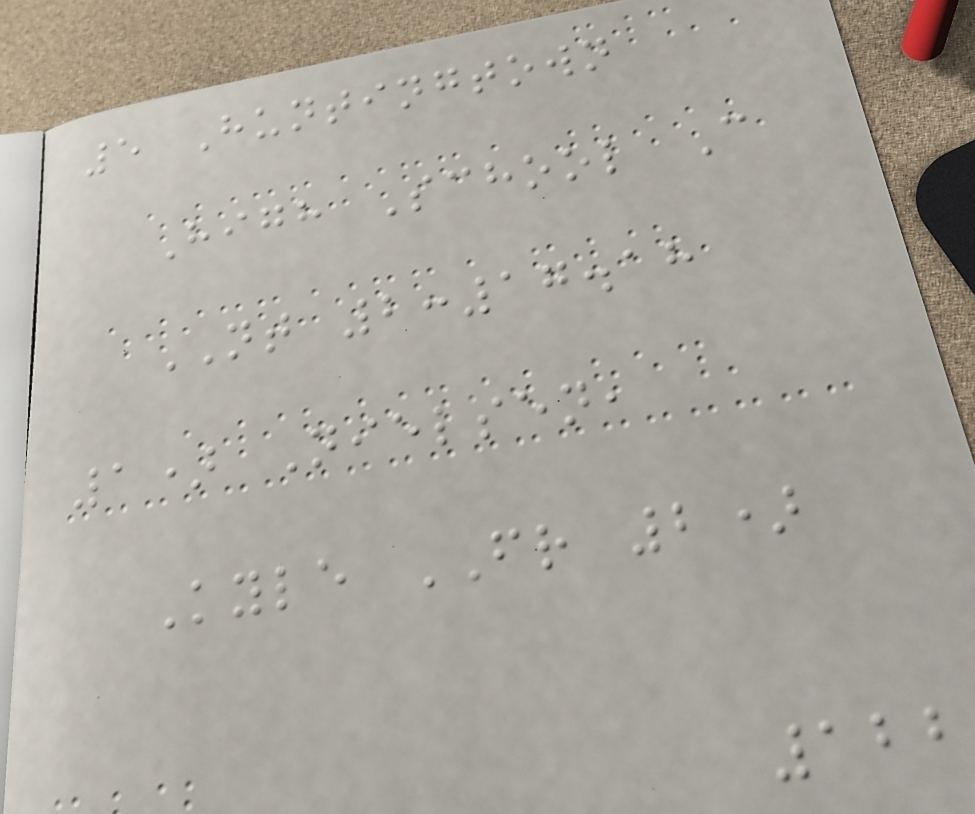5 Huntingtown
High School C
NT 2:17.18
1) Nielsen,
Kyle FR 2)
122
